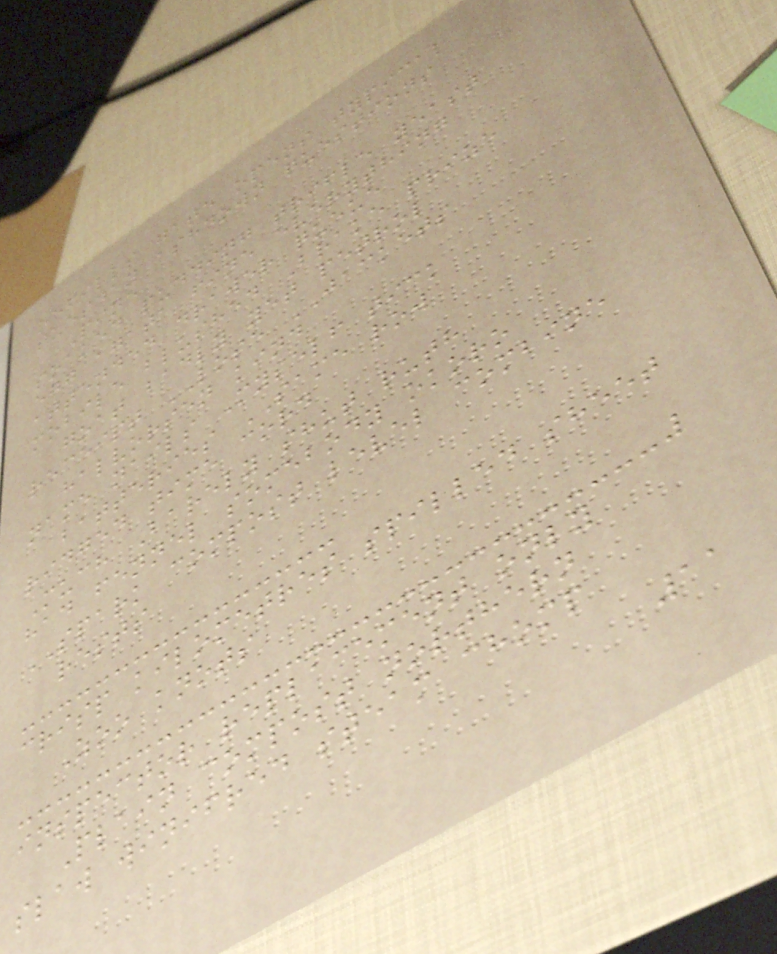refills gate opens typical
tuesday ashdown questions
Pine
soaked pudding trifle yeast
egg agata fine everything
attended drawer queue
mobile blushed Brake prize
goat badly yet petrol
receipt LOSE JACKETS
halvorsen kind
name nails Myself tick
batteries SAME row
ridged time cord
Much Barely shut ruth
had fennel somebody okoro
SPARK compost level combine
rests
crisp kilometres spilled sheet
Zoo knots
inspector replacement only
Plain compost northern
slaw winifred steam chomp
11
